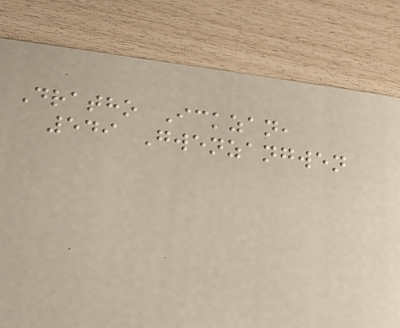Dratho Ickzan,
549 Gwenzangwen
